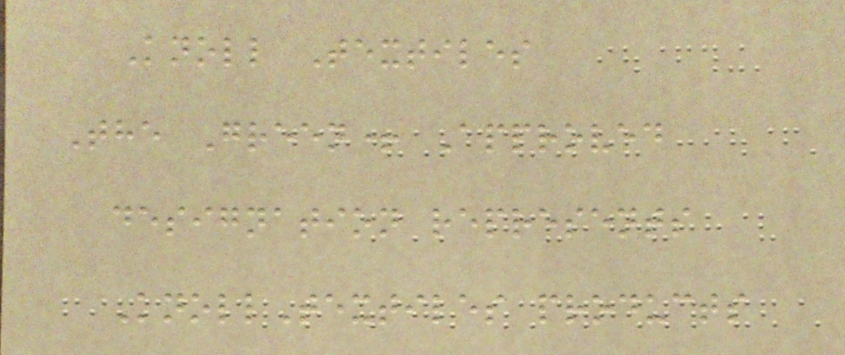Knoll Textiles
The Green+ Approved
designation represents
KnollTextiles products
